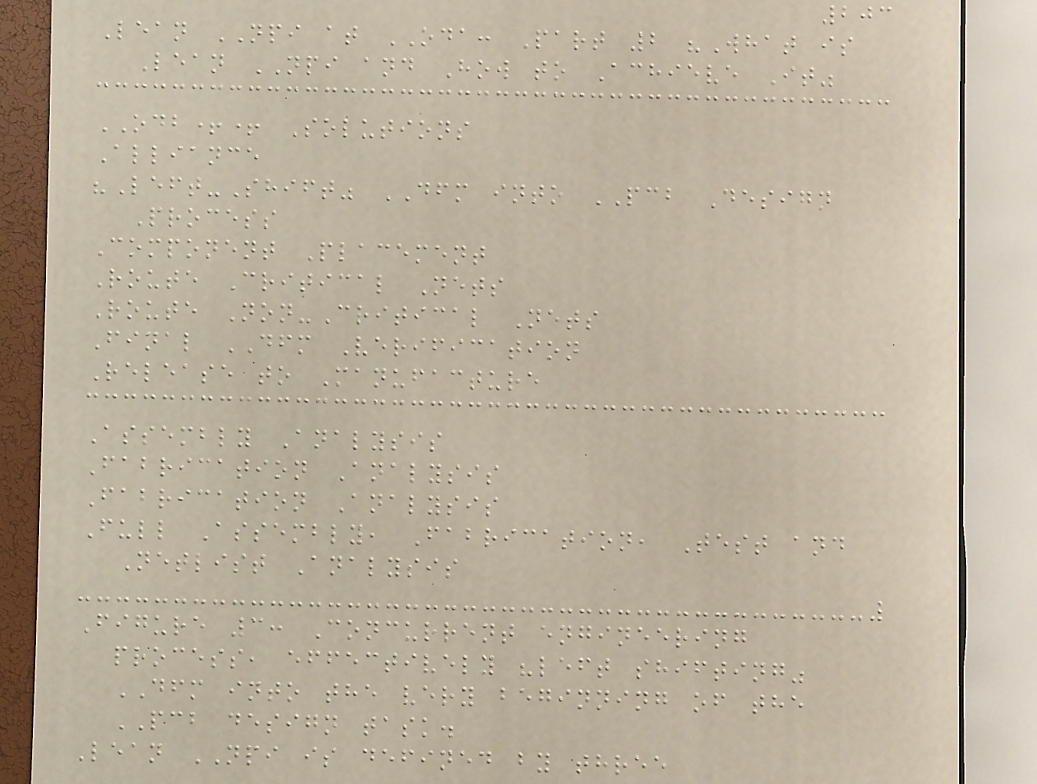203
Lean NPI at ODA: Part 2 "What is
Lean NPI and How to Achieve It"
ODB++ Solutions
Alliance
"Left-Shift" DFM into PCB Design
Process
Component Placement
Route Critical Nets
Route Non-Critical Nets
Final DFM Verification
Release to Manufacture
Assembly Analysis
Fabrication Analysis
Fabrication Analysis
Full Assembly, Fabrication, Test and
Netlist Analysis
Figure 3: Concurrent engineering
process, effectively "left shifting"
DFM into the very beginning of the
PCB design task.
Lean NPI is defined by three
